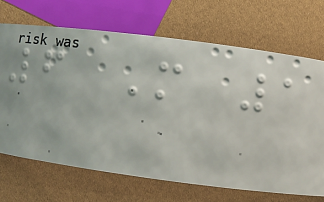6 M 1
